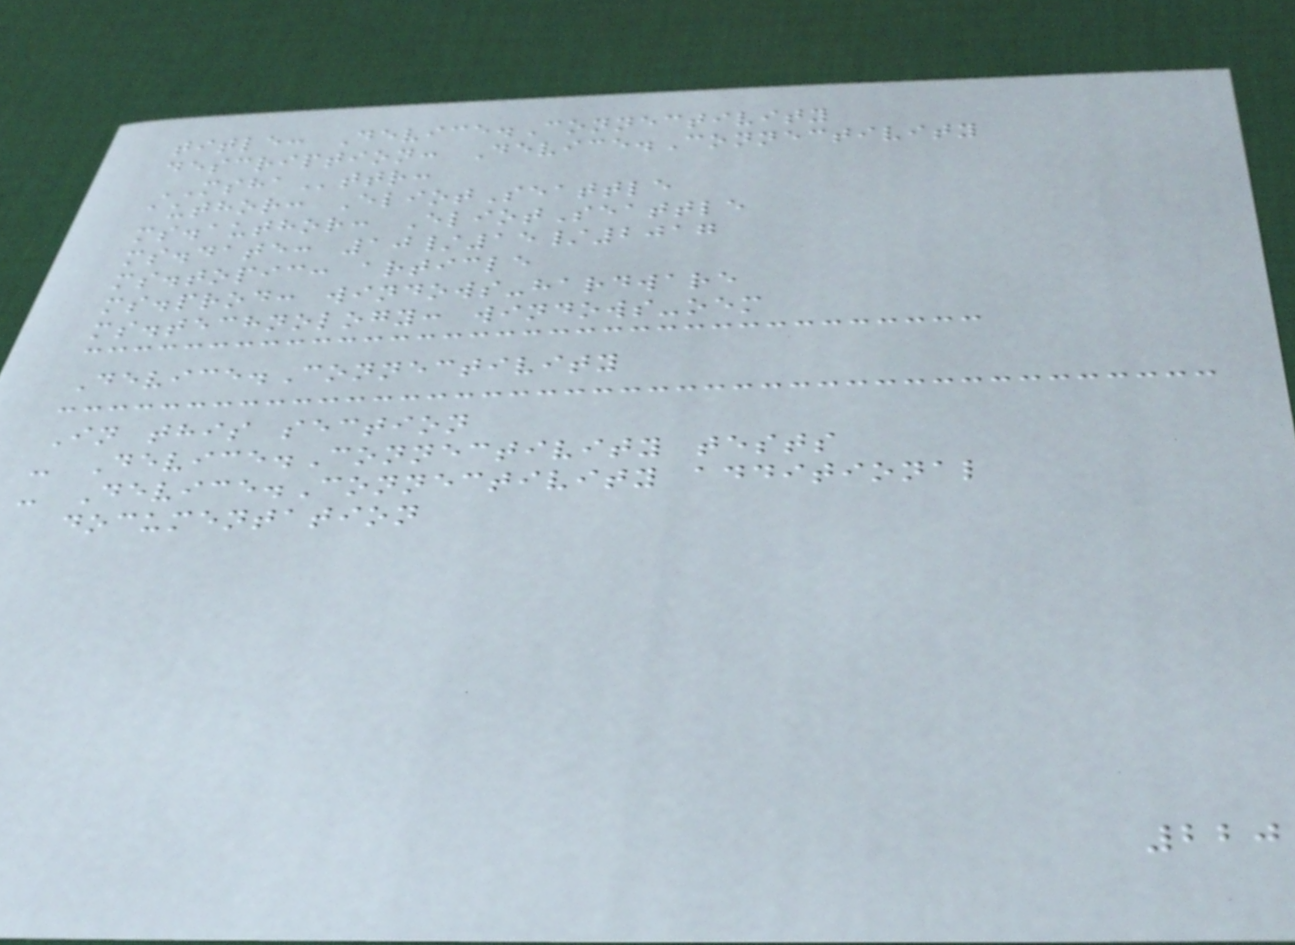title: Device.Connectivity
description: Device.Connectivity
MSHAttr:
author: EliotSeattle
ms.author: EliotSeattle
ms.date: 10/15/2017
ms.topic: article
ms.prod: windows-hardware
ms.technology: windows-oem
Device.Connectivity
In this section
- Device.Connectivity tests
- Device.Connectivity additional
documentation
220
